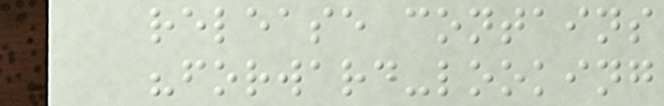release contains
"forward-looking
